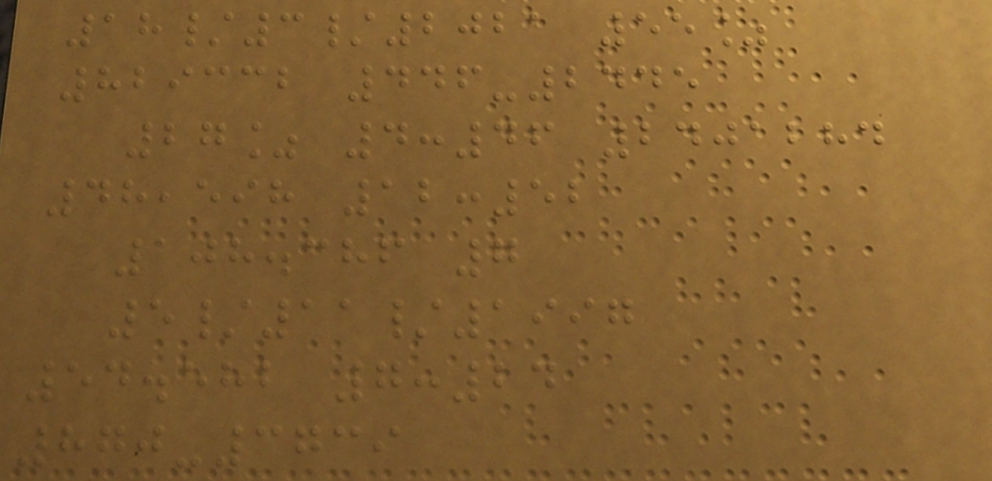18/3/2021 55%
829332 446-2445
27% 4:46 2401284
48,598 12:52
108.386 7
5/11/1997
54.582 7:24
870-3739
